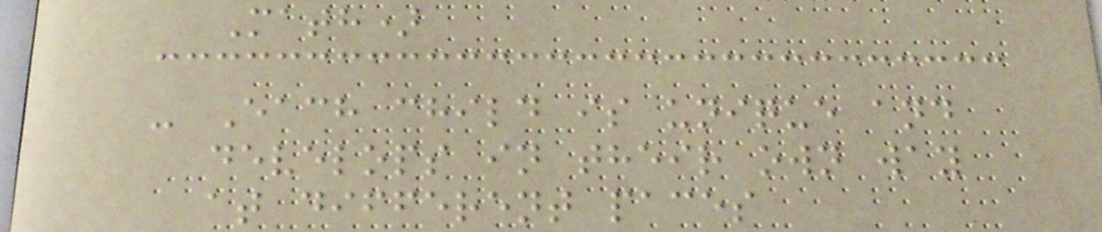Math)
- Each child is unique and
develops in their own way
at different paces
